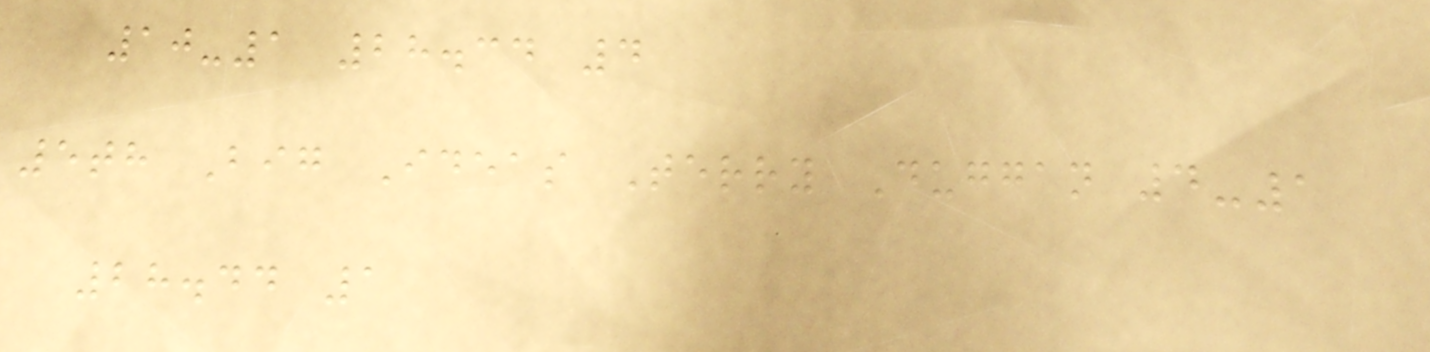10-1 28.34 4
5th Big Ideas Terry Duggan 4-1
28.44 1
